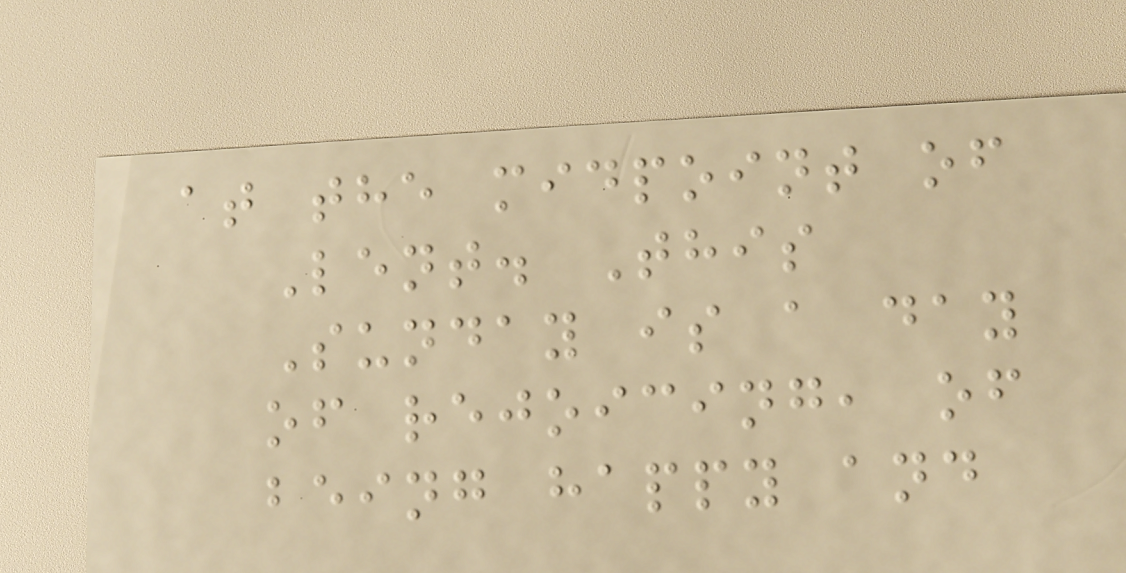at the midpoint of
Lent. This
Sunday is a day
of rejoicing, of
being happy and
